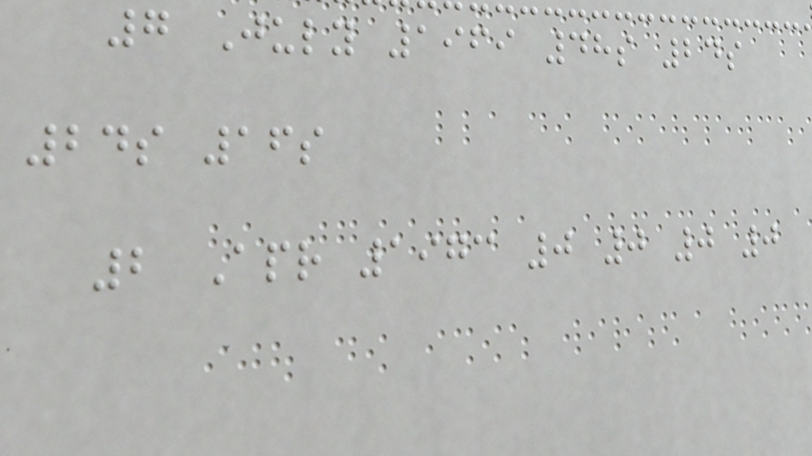7 July 1969 48s 24s
24s 16s
2 Apr 1973 0 0 0 0
